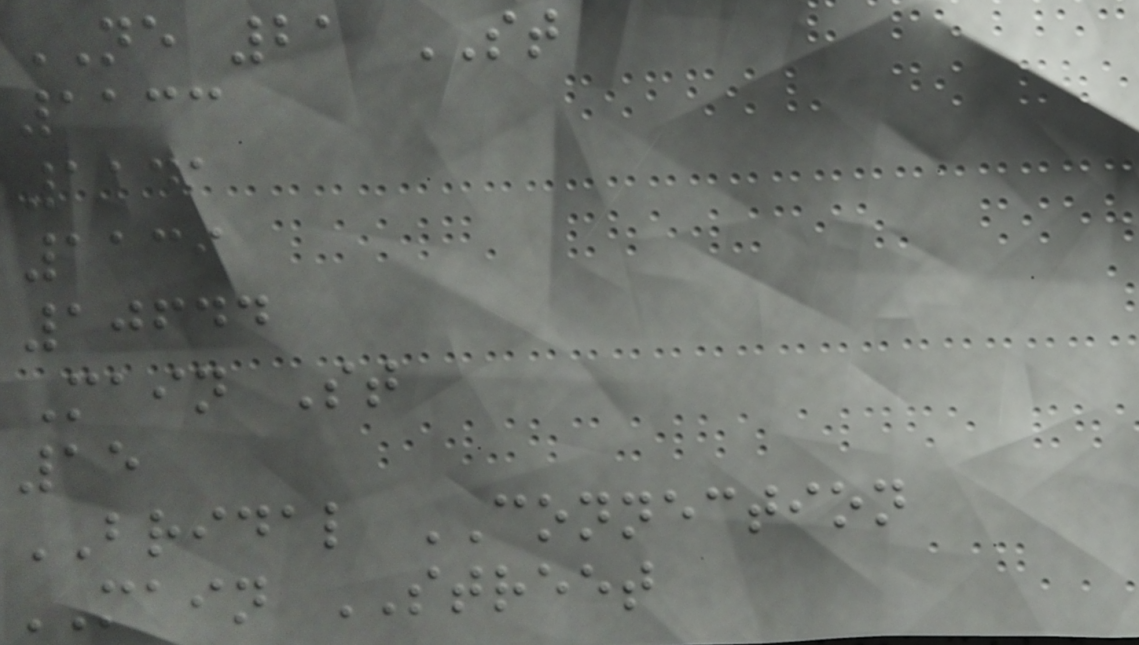NE 21 ST
1133
1141
1139
10644
Main St
15
BRIDAL CONNECTION
MAIN STREET
